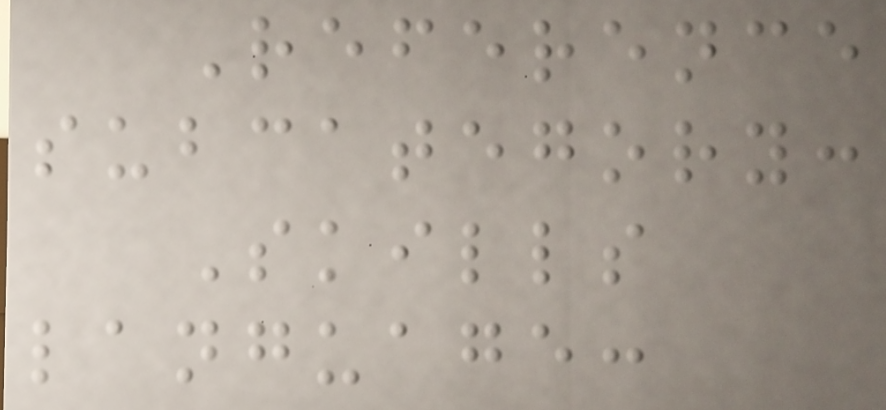Reference
subcategory:
Skills
language:
